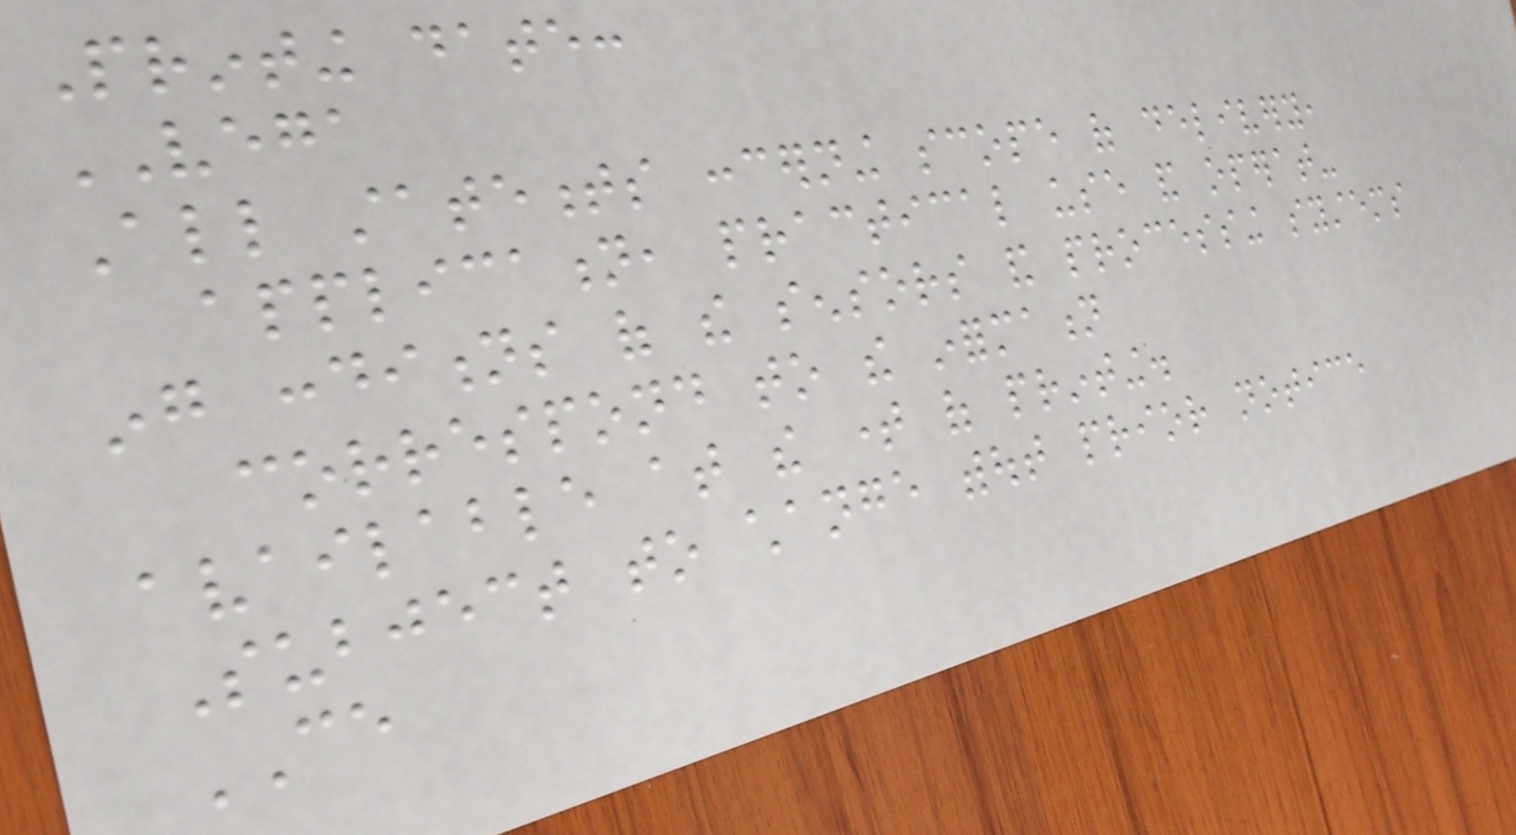Printing date:
VEGA
All statements concerning scope of delivery,
application, practical use and operat-
ing conditions of the sensors and processing systems
correspond to the information
available at the time of printing.
Subject to change without prior notice
CE
